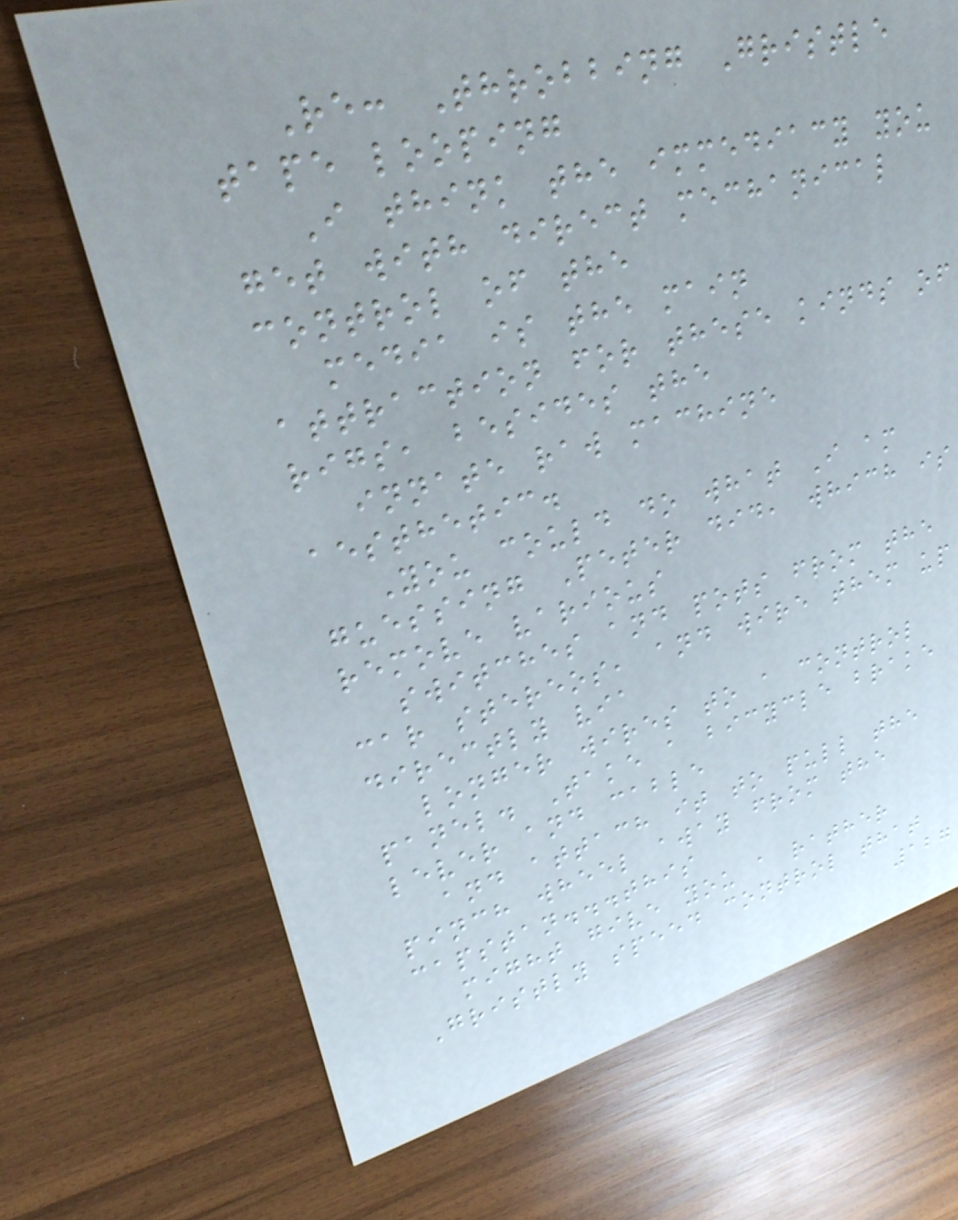Re: Throbbing Gristle
tape looping
I think the immediacy you
get with direct mechanical
control of the
media is the main
attraction for these kinds of
rigs, besides the
innate raw machine
aesthetic.
You could do what I am
guessing Peter did, which is
remove various
switches and pots from the
car stereos, and wire them up
directly via
longer wires to a control
panel. Take a bicycle brake
lever and cable
and attach it to pull the
pinch wheel away from the
capstan...this
might give you a rather
Gristly speed control that
127
